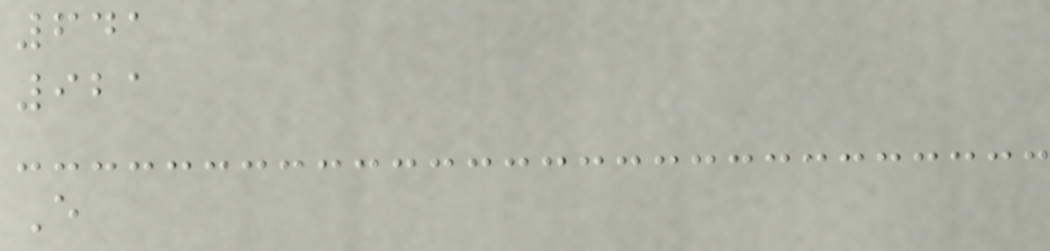641
921
E
